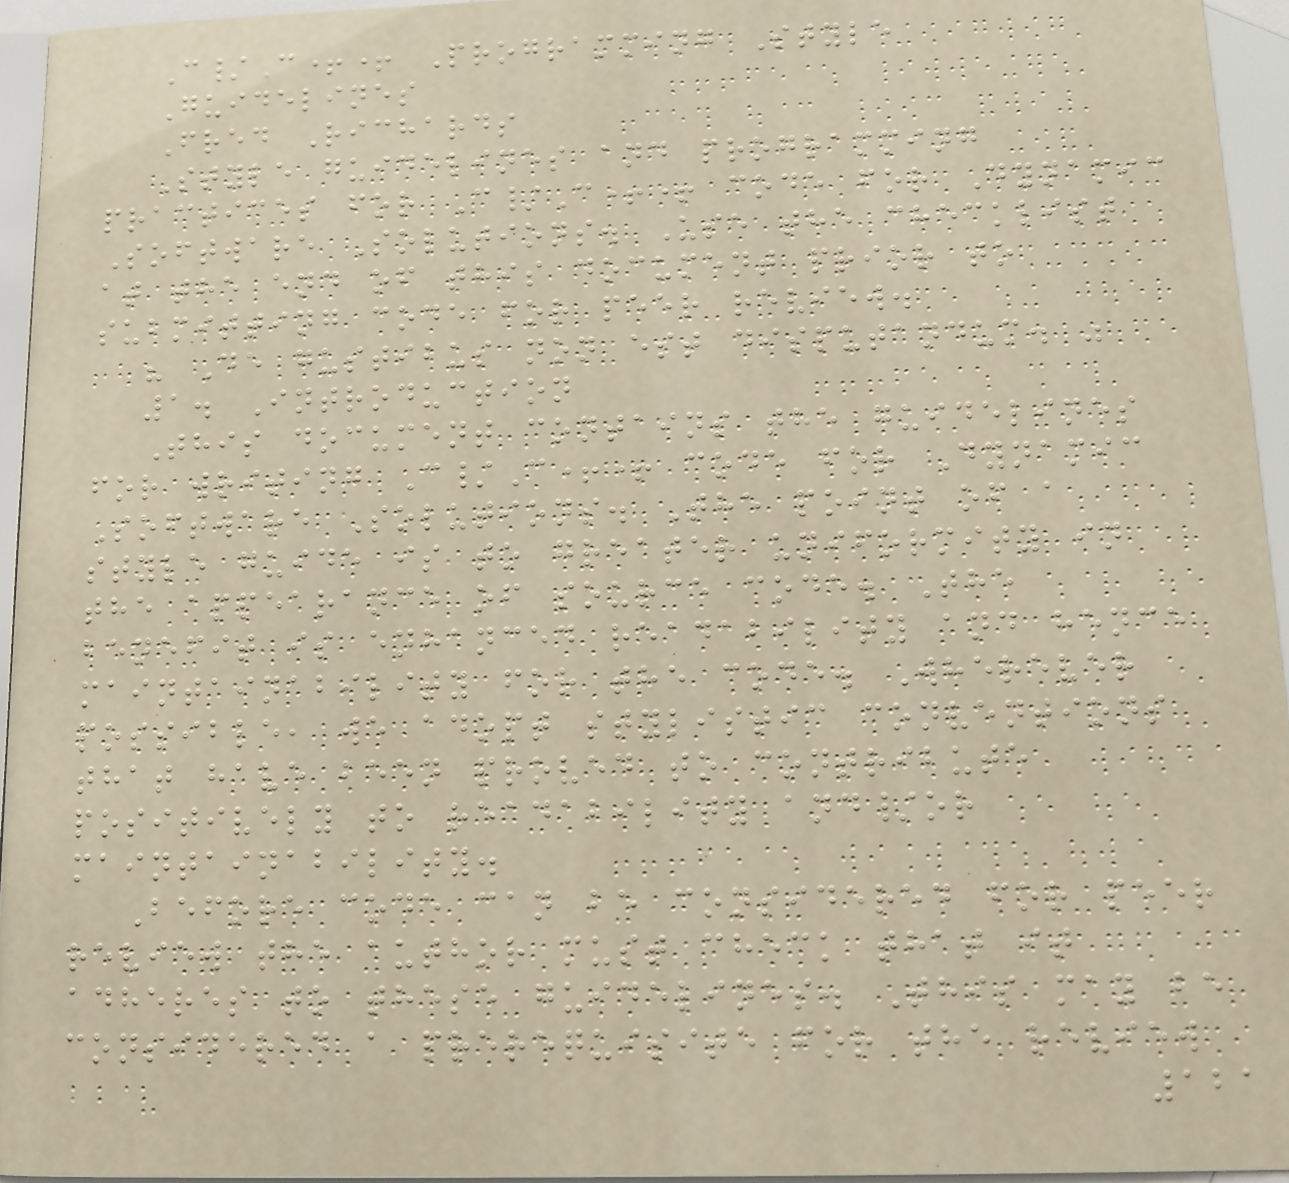C/C++ Programming Style
Guidelines
Fred Richards
Style guidelines and programming
practices for C/C++ code for Dynamic
Software Solutions. Use the checklist
at the end of this document prior to
submitting code for peer review.
" De gustibus non est disputandum. "
1. Introduction
This document contains the guidelines
for writing C/C++ code for Dynamic
Software Solutions. The point of a
style guide is to greater uniformity in
the appearance of source code. The
benefit is enhanced readability and hence
maintainability for the code. Wherever
possible, we adopt stylistic conventions
that have been proved to contribute
positively to readability and/or
maintainability.
Before code can be considered for peer
review the author must check that it
adheres to these guidelines. This may be
considered a prerequisite for the review
121
